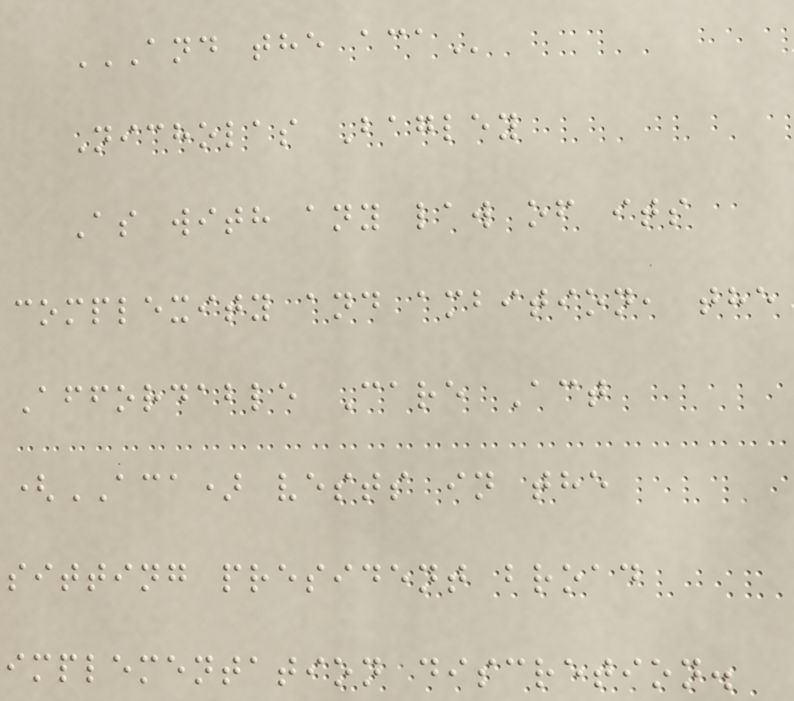AND THE ACA
Nicholas Bagley
As with any law of its
complexity and ambition, the
Affordable Care Act
(ACA) vests in the
sitting president broad
implementation discretion.
